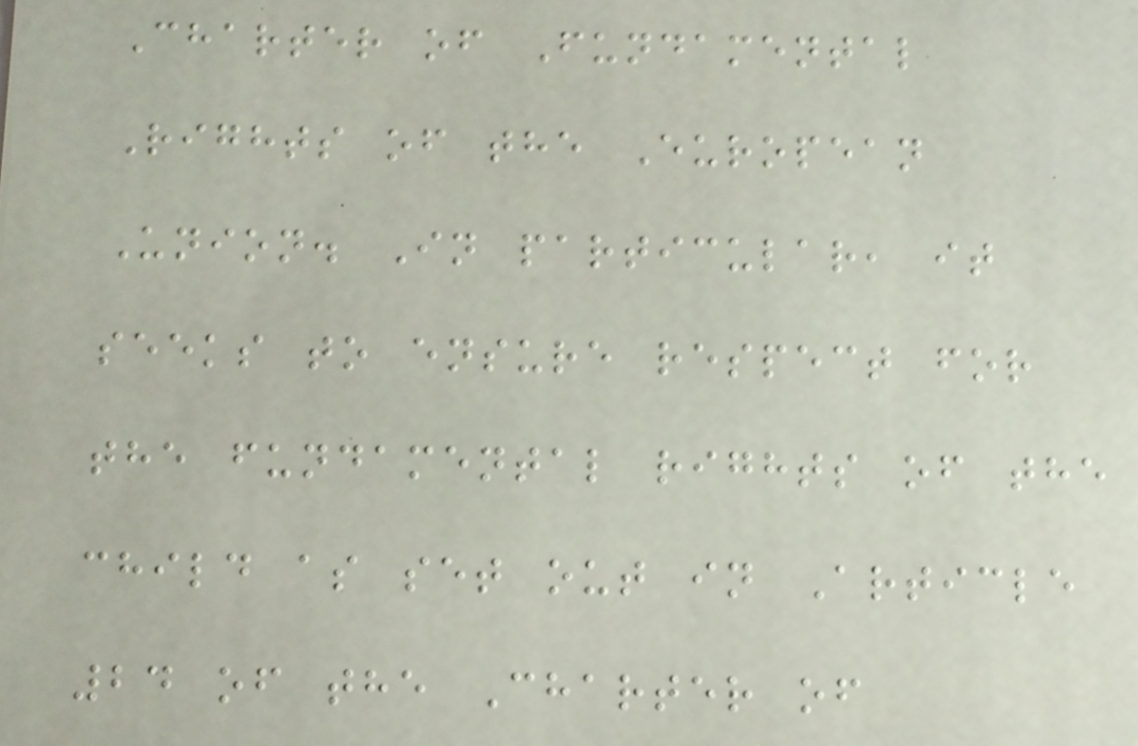Charter of Fundamental
Rights of the European
Union. In particular, it
seeks to ensure respect for
the fundamental rights of the
child as set out in Article
24 of the Charter of
